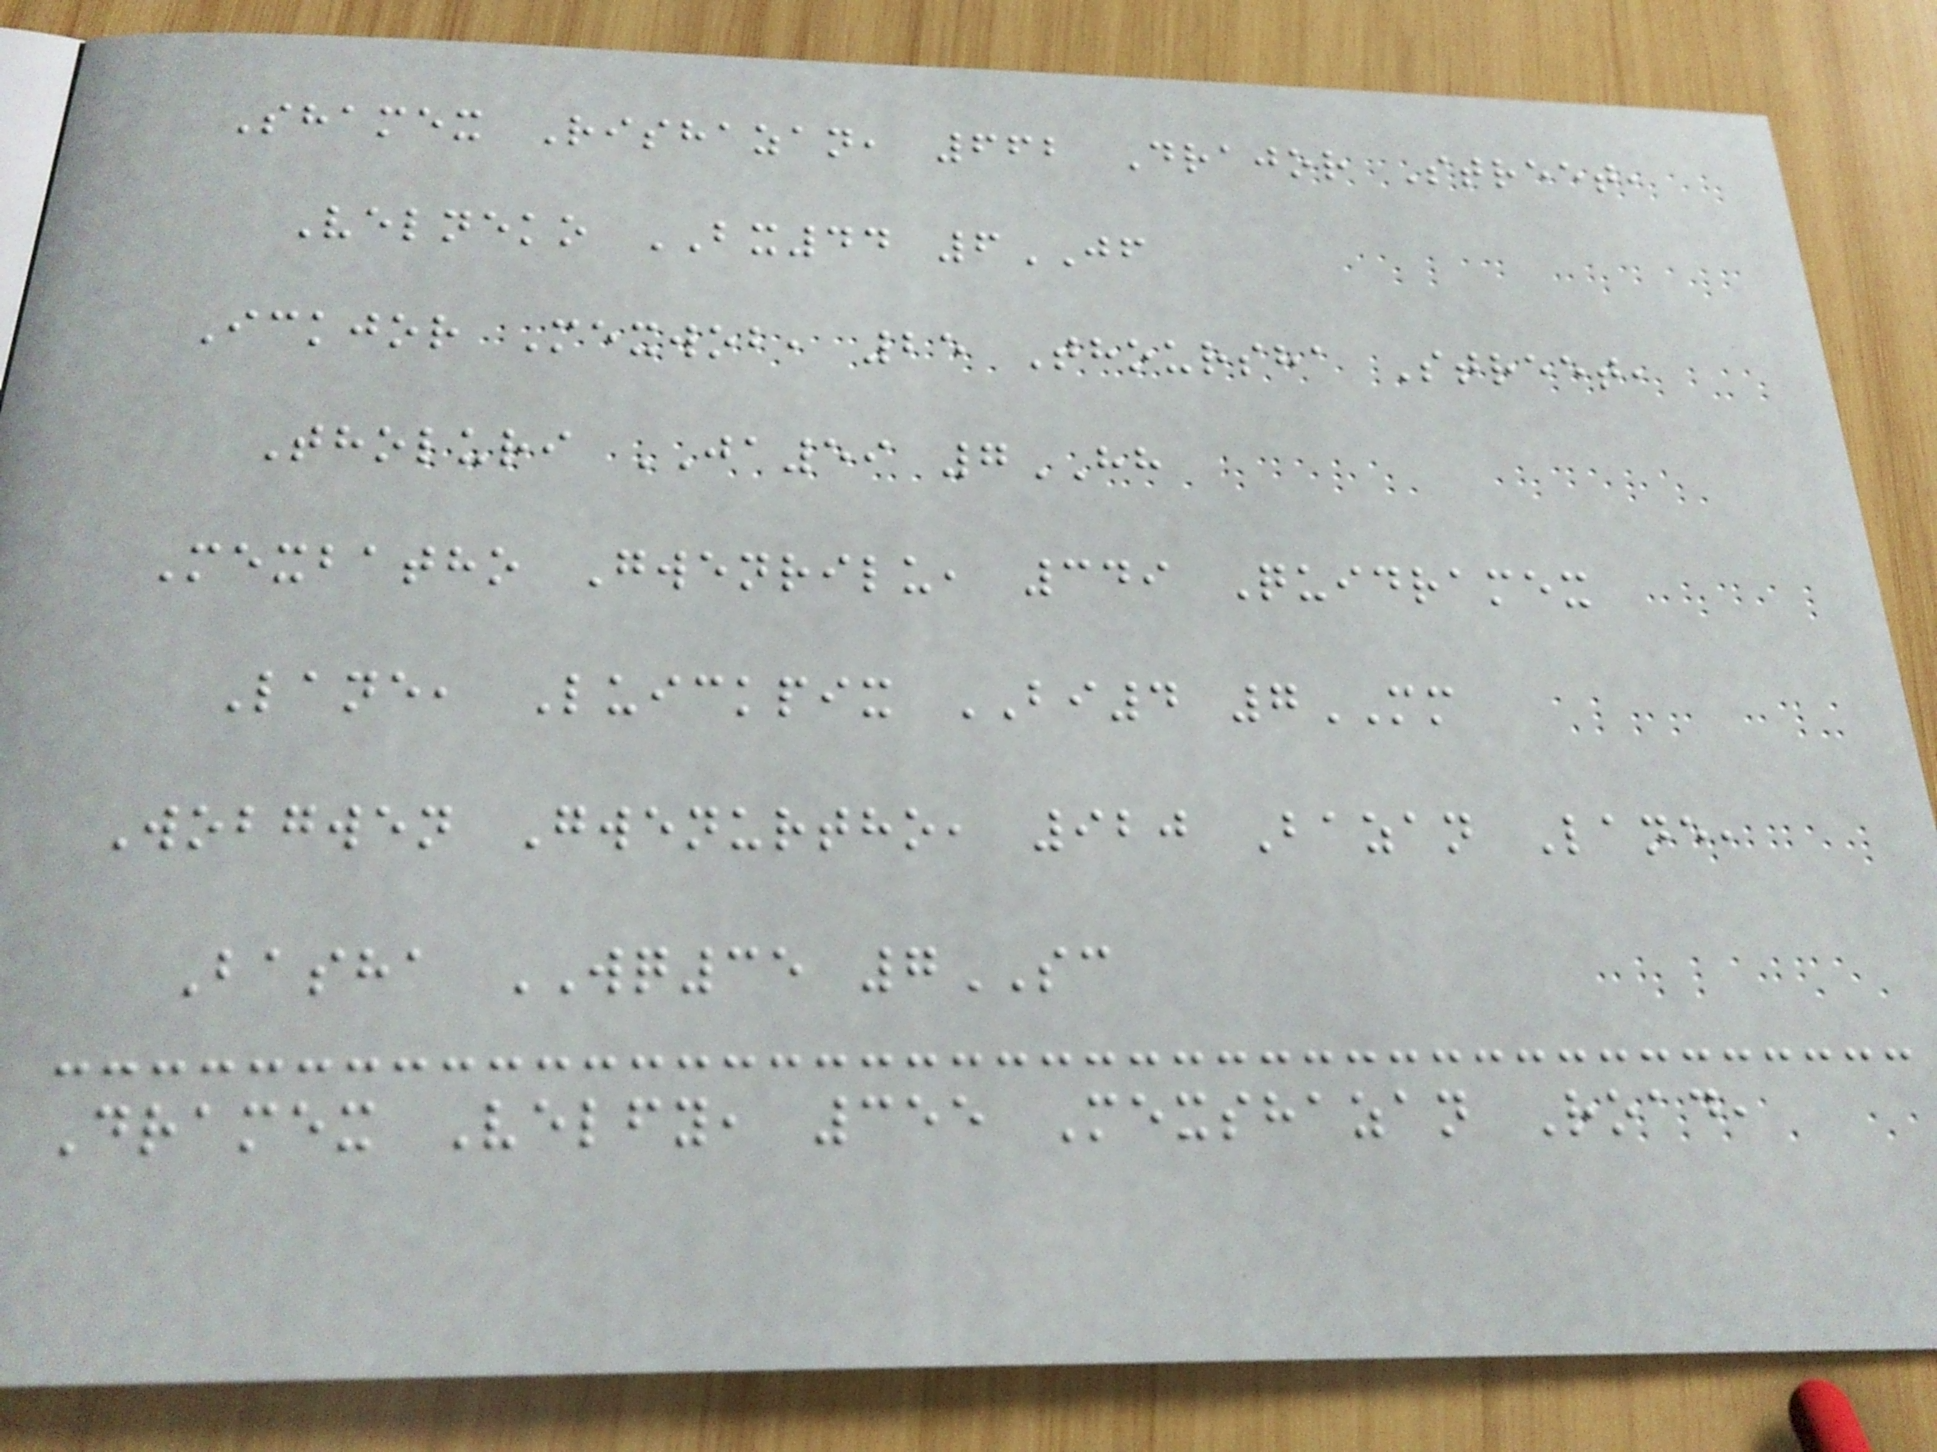Shamex Rishazan, 662 Drajor Street,
Velneko BX44 6JF
Ickjor Mexwob, 25 Thoursha Street,
Tholuri JA59 7HH
Mexbatho Gwenrilu, 349 Quidramex
Lane, Luickpix BI4 7MM
Wobgwen Gwenurtho, 920 Bazan Lane,
Basha WQ35 7SC
Dramex Velfy, 355 Mexshazan Road,
